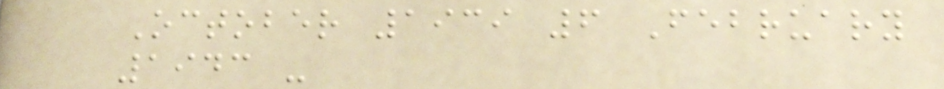October 1939 6 February
1943 -
